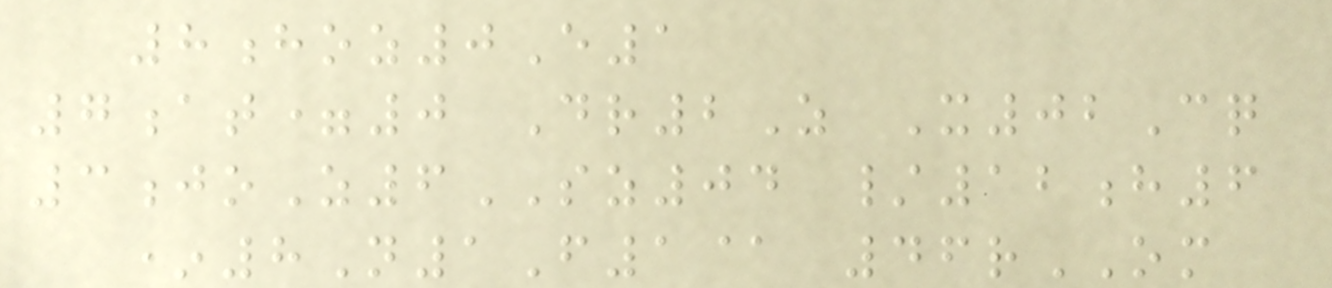8hoz0E1
7at=0 Dr2Z X02Cq
3joZ6SZ04 /12h6
*8N1F1@ 46rOM
